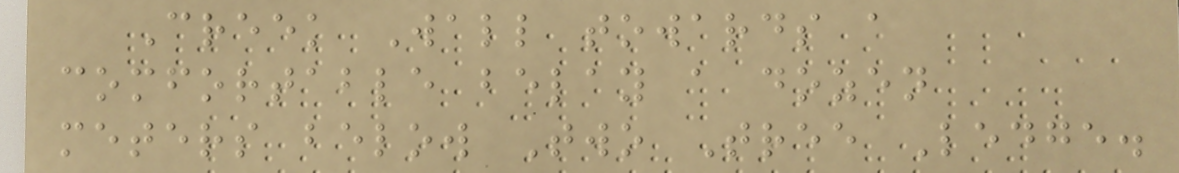Creek Wall towards a
comfortable belay a dozen
meters below Two Tree Ledge.
